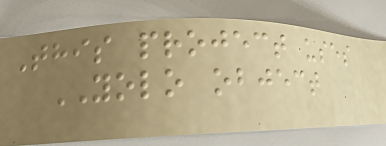This project uses
YOLO object
